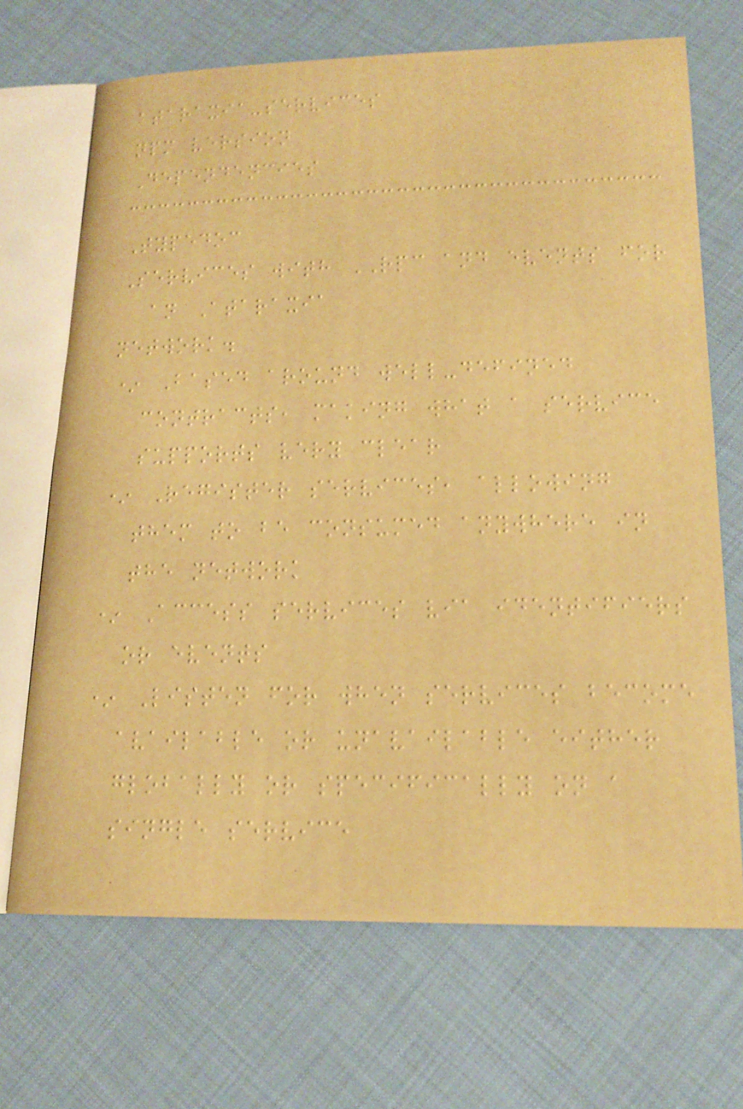ataraxia-services
npm version
Dependencies
Typedoc
Services with RPC and events for
an Ataraxia
network.
* Based around well-defined
contracts, making what a service
supports very clear
* Register services, allowing
them to be consumed anywhere in
the network
* Access services via identifiers
or events
* Listen for when services become
available or unavailable either
globally or specifically on a
single service
